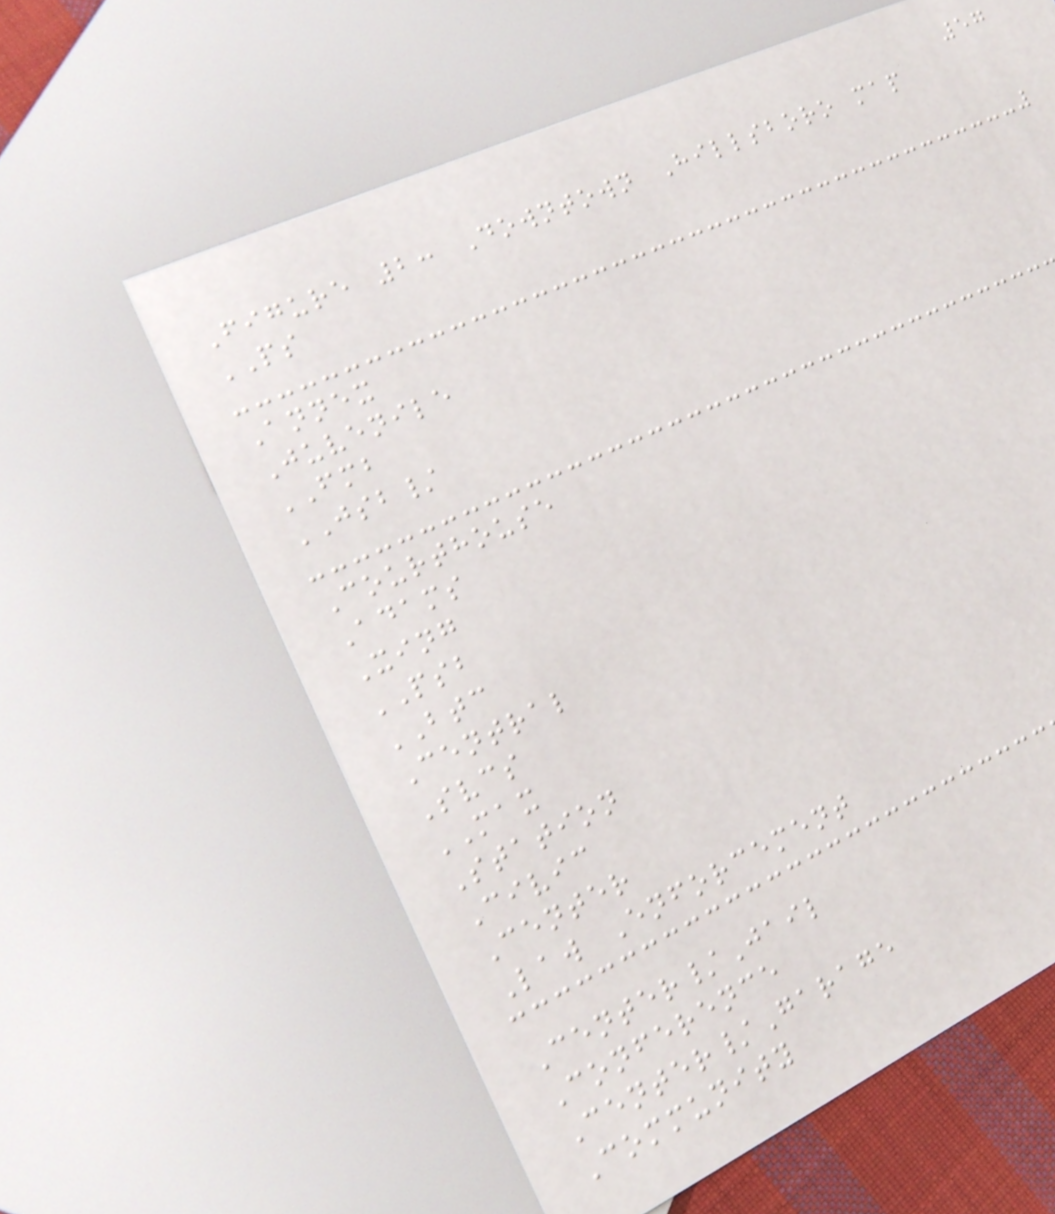57
Figure 2: Downtown Hillsboro map
PS
Annex
Juvenile
FMB
JSB/
Courthouse
Adams
Xing
PSB
BTC
Central
Svcs
MAX
Station
Civic
Center
Law Enforcement
Center/Jail
Conference
Center/Garage
Community
